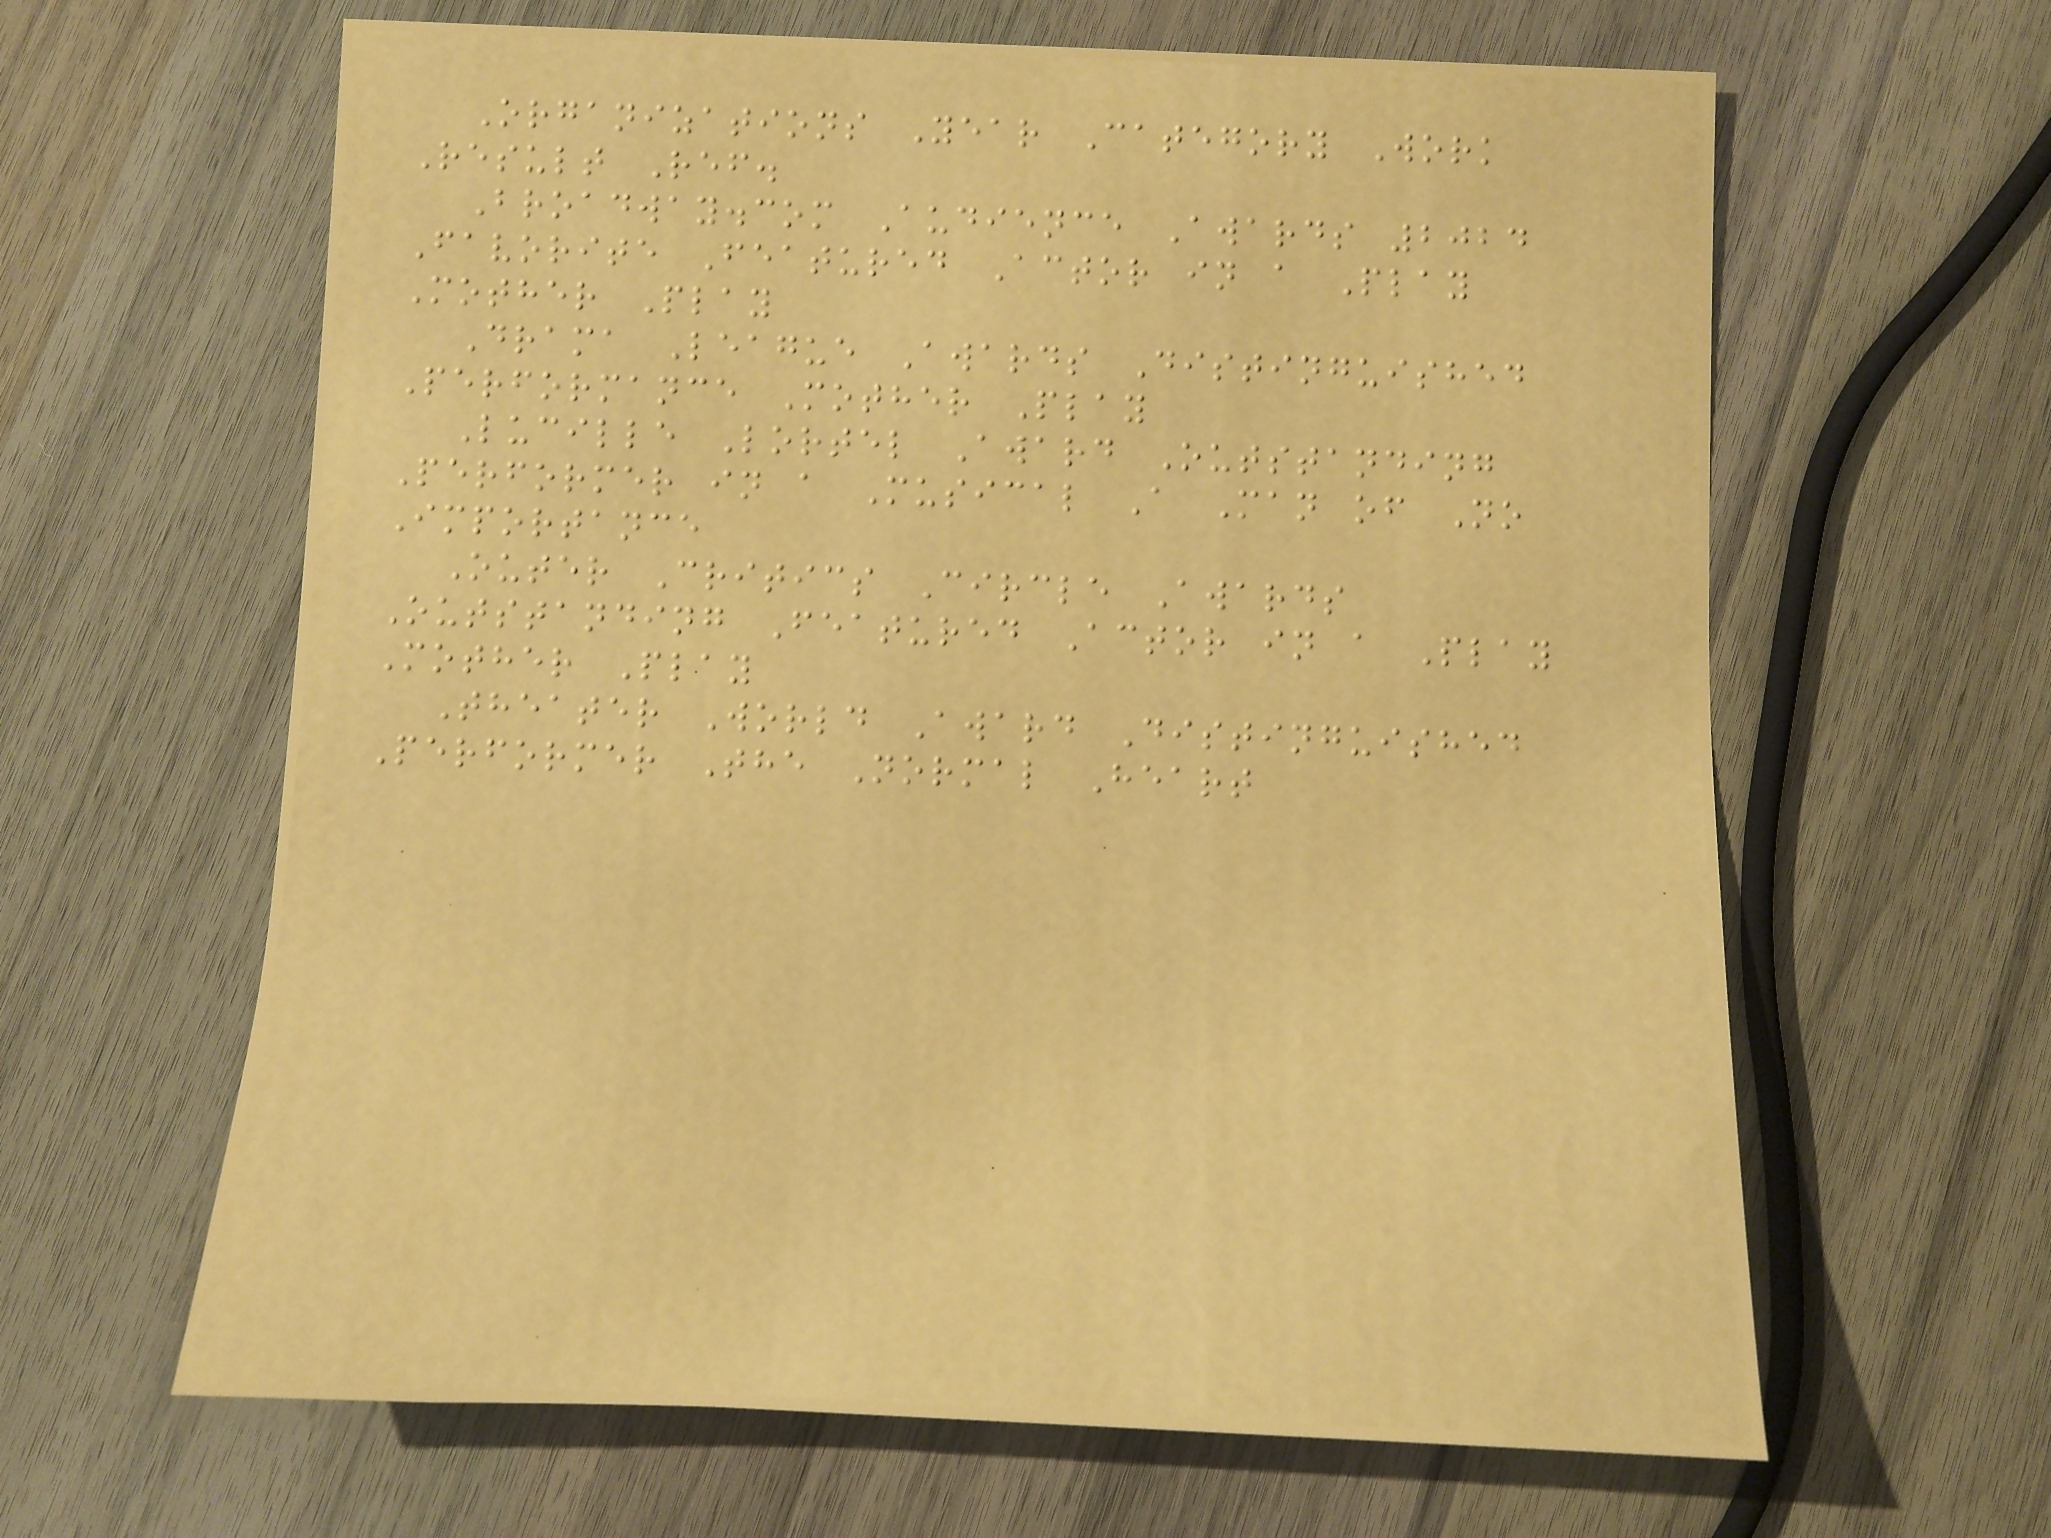Organizations Year Category Work
Result Ref.
Broadway.com Audience Awards 2024
Favorite Featured Actor in a Play
Mother Play
Drama League Awards Distinguished
Performance Mother Play
Lucille Lortel Award Outstanding
Performer in a Musical A Man of No
Importance
Outer Critics Circle Awards
Outstanding Featured Actor in a Play
Mother Play
Theater World Award Distinguished
Performer The Normal Heart
